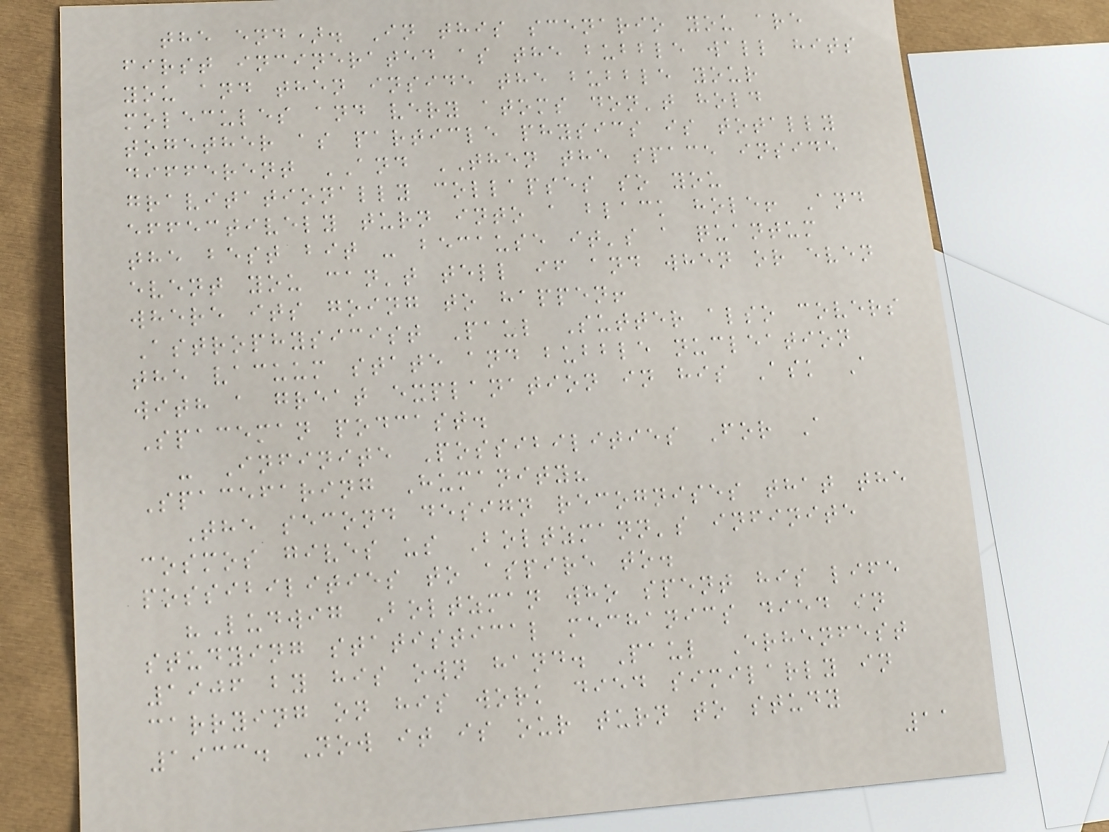the end). In this scenario you are
first incinerated as the bubble wall hits
you and then inside the bubble your
molecules and very atoms don't hold
together as particle physics is totally
different AND THEN the space inside
gravitationally collapses so you
effectively turn into a black hole! And
the best bit - because it's a quantum
event you can't tell if and when or even
where its going to happen!
Astrophysicist Paul Sutter also covers
the vacuum state and bubble nucleation
with a great explanation in his Ask A
Spaceman podcast.
- Infinite Possibilities For A
Spacefaring Humanity?
The second design recognises that the
cosmos gives us Boltzmann's infinite
possibilities to aspire to.
"Ludwig Boltzman who spent his life
studying statistical mechanics died in
1906 by his own hand. Paul Erhenfest
carrying on his work died similarly in
1933. Now it is our turn to study
11
